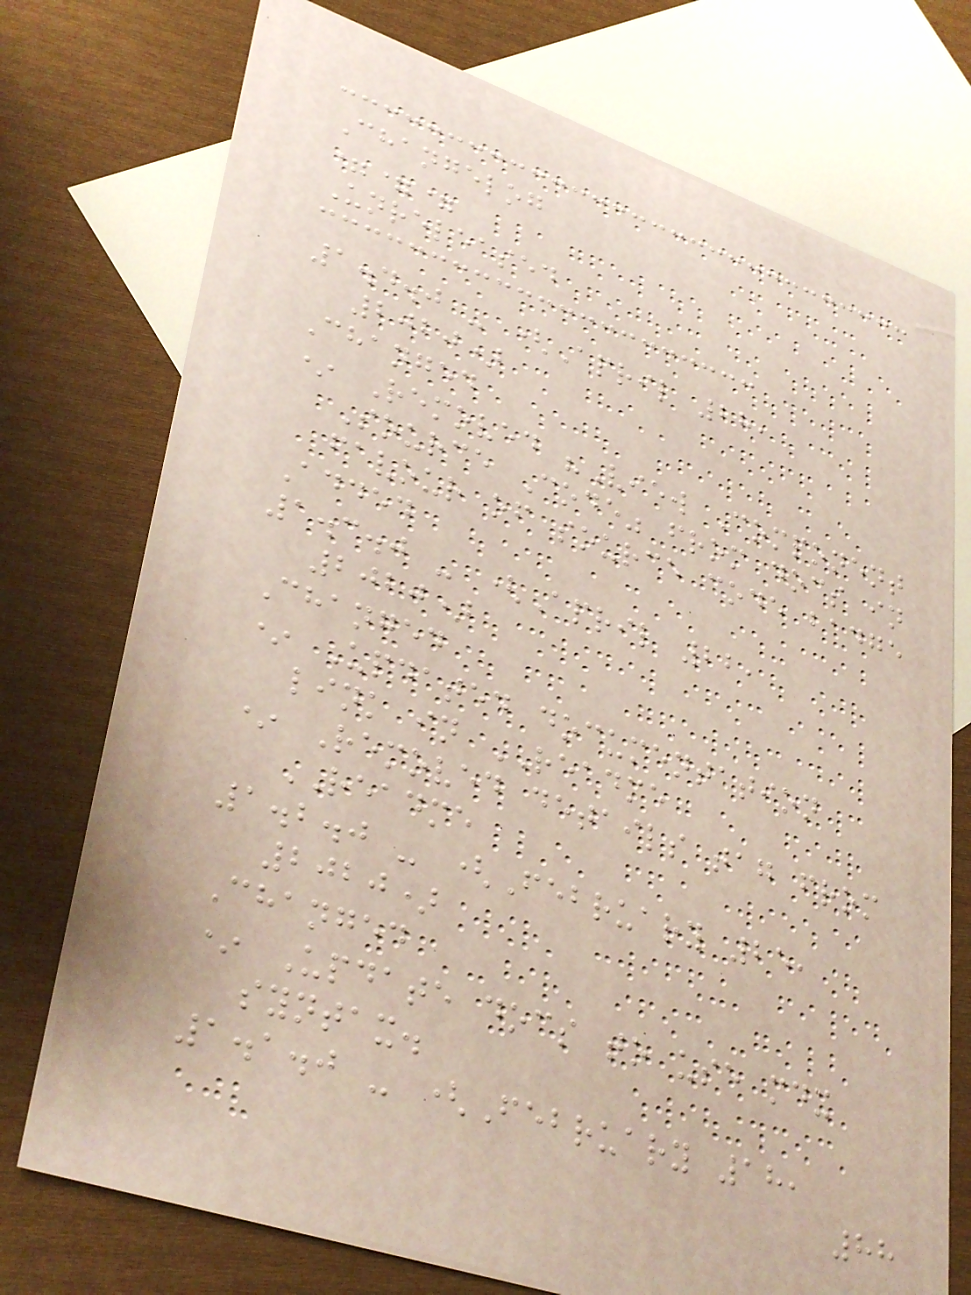Changelog
===
Unreleased
1.4.0 - (April 28,
2020)
Changed
* Removed "View Component
Source Code" from docs in
favour of source code badge
Added
1.3.0 - (April 22,
2020)
Changed
* Updated documentation
link in README
* Removed details tag from
README
1.2.0 - (February 25,
2020)
Changed
* Update docs to use mdx
syntax.
1.1.0 - (February 18,
88
